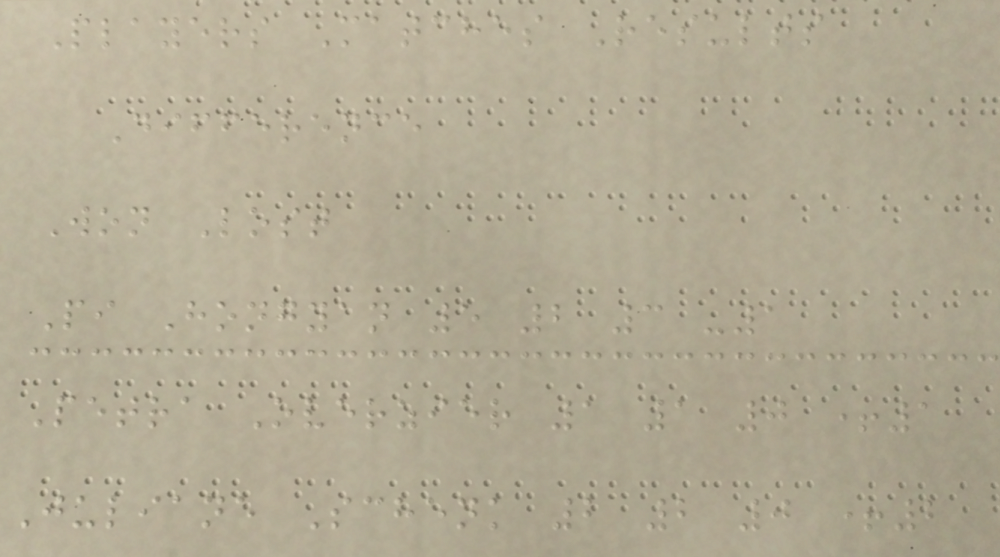Players Matches Results
Difference
Won Lost
Pi Hongyan 5 2 3 -1
Petra Overzier 1 1 0 +1
Juliane Schenk 2 2 0 +2
